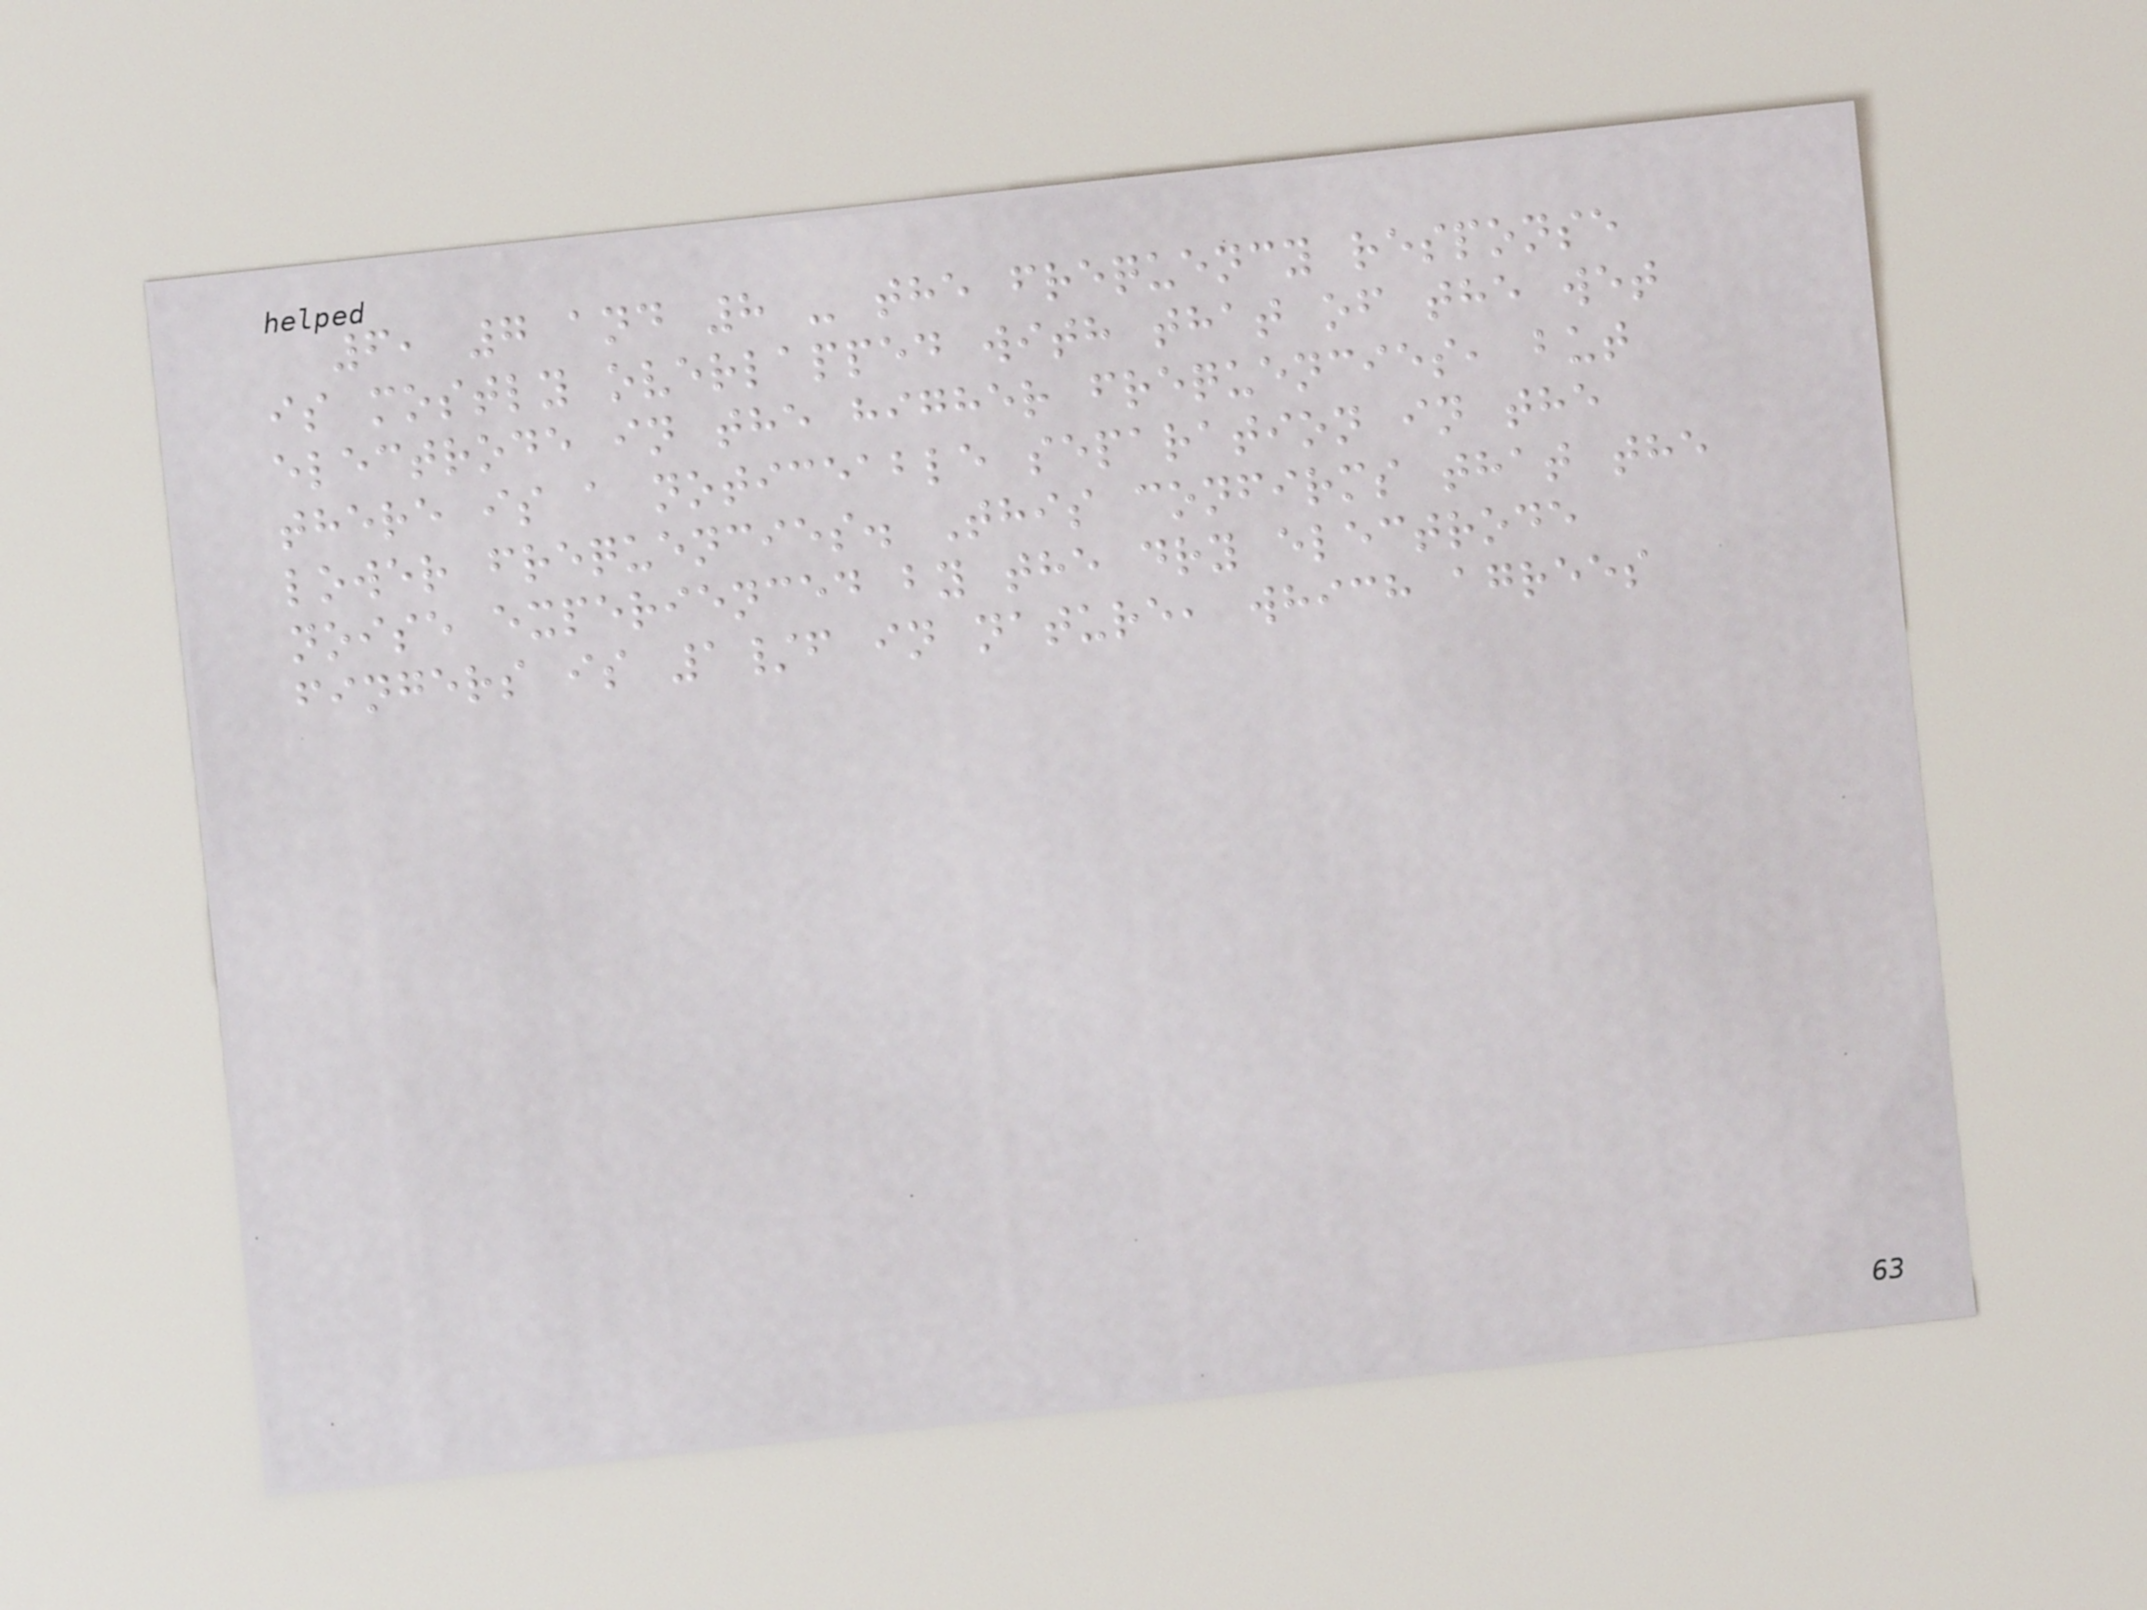6, 7 and 8 - the frequency response
is mostly overlapped with that of the wet
electrode in the higher frequencies, but
there is a noticeable separation in the
lower frequencies. This confirms that the
noise experienced by the dry electrode
fingers is 1/f in nature, which agrees
